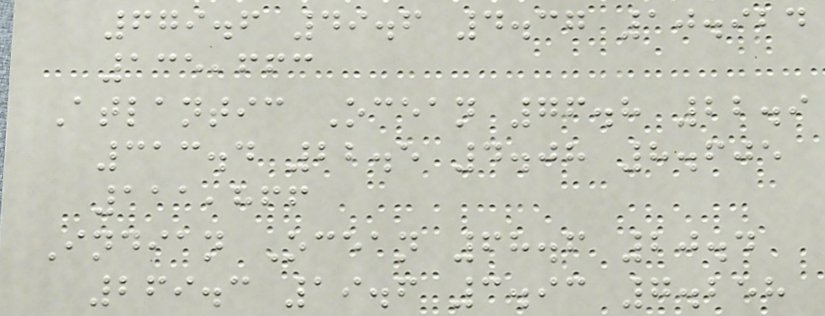679.6 49.6 4.37 10.924
135,663
Atlantic Ocean 76.8 22.9
313.4 22.5 4.08 8.605
111,866
Indian Ocean 68.6 20.4
269.3 19.6 3.93 7.258
